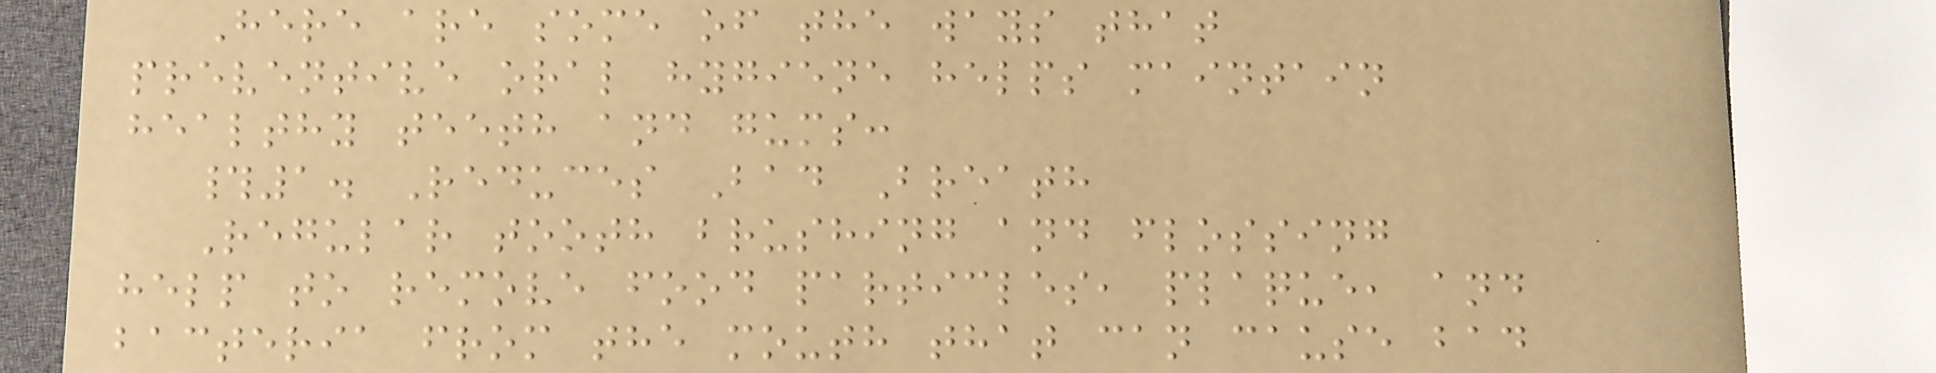Here are some of the ways that
preventive oral hygiene helps maintain
healthy teeth and gums:
#1. Reduces Bad Breath
Regular tooth brushing and flossing
help to remove food particles, plaque, and
bacteria from the mouth that can cause bad
